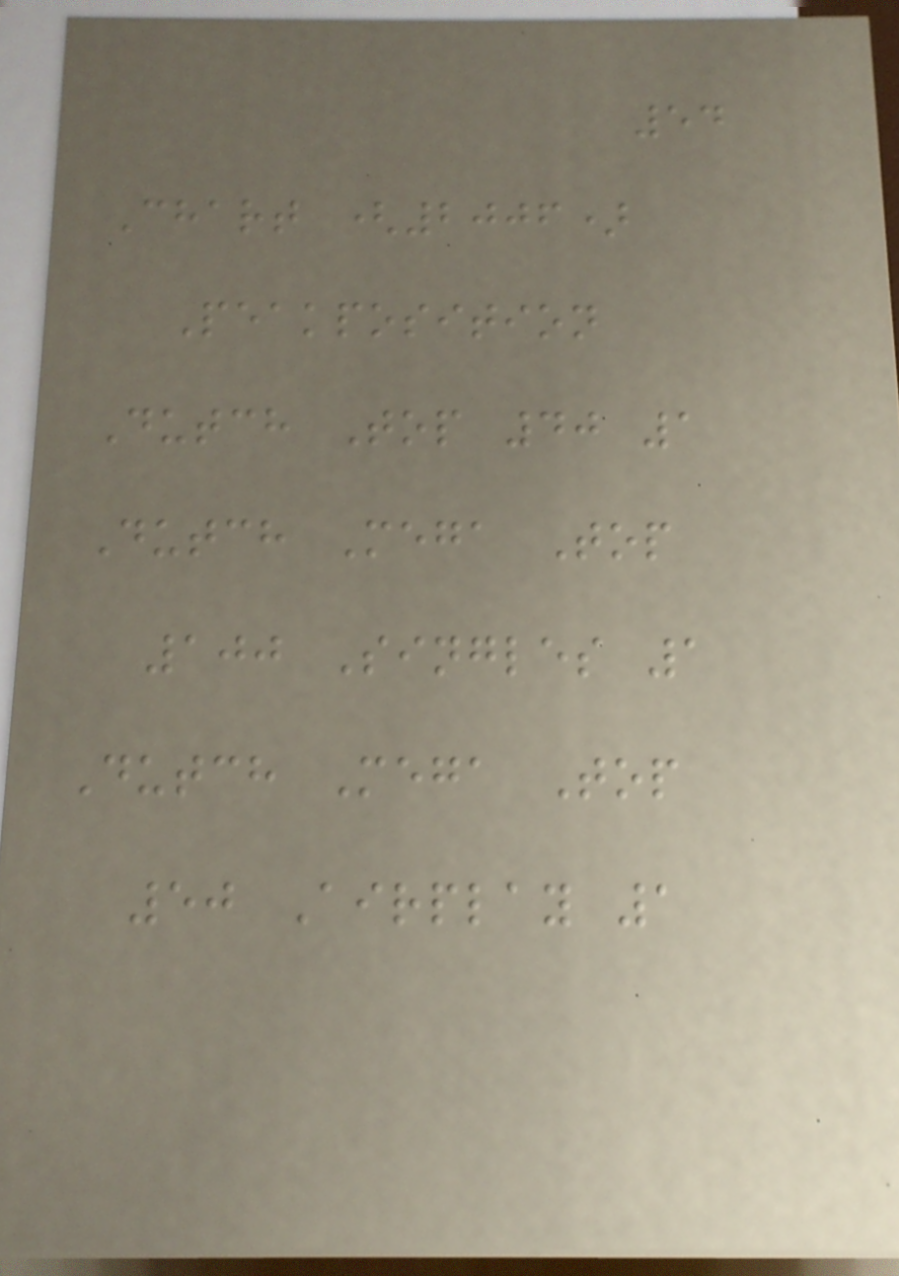54
Chart (2006)
Peakposition
Dutch Top 40 1
Dutch Mega Top
100 Singles 1
Dutch Mega Top
50 Airplay 1
